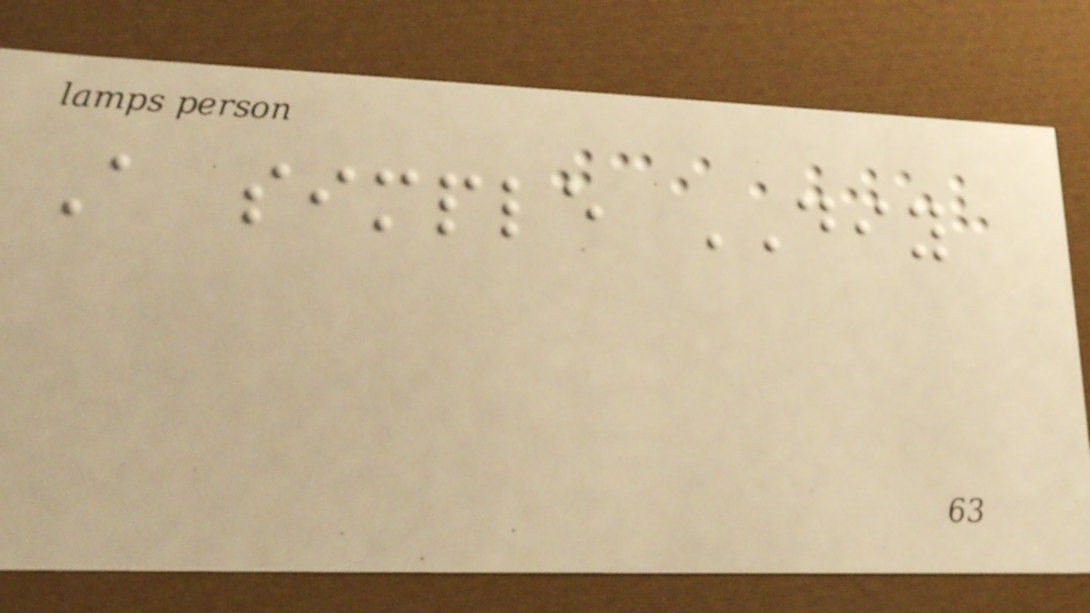A simple DIY
